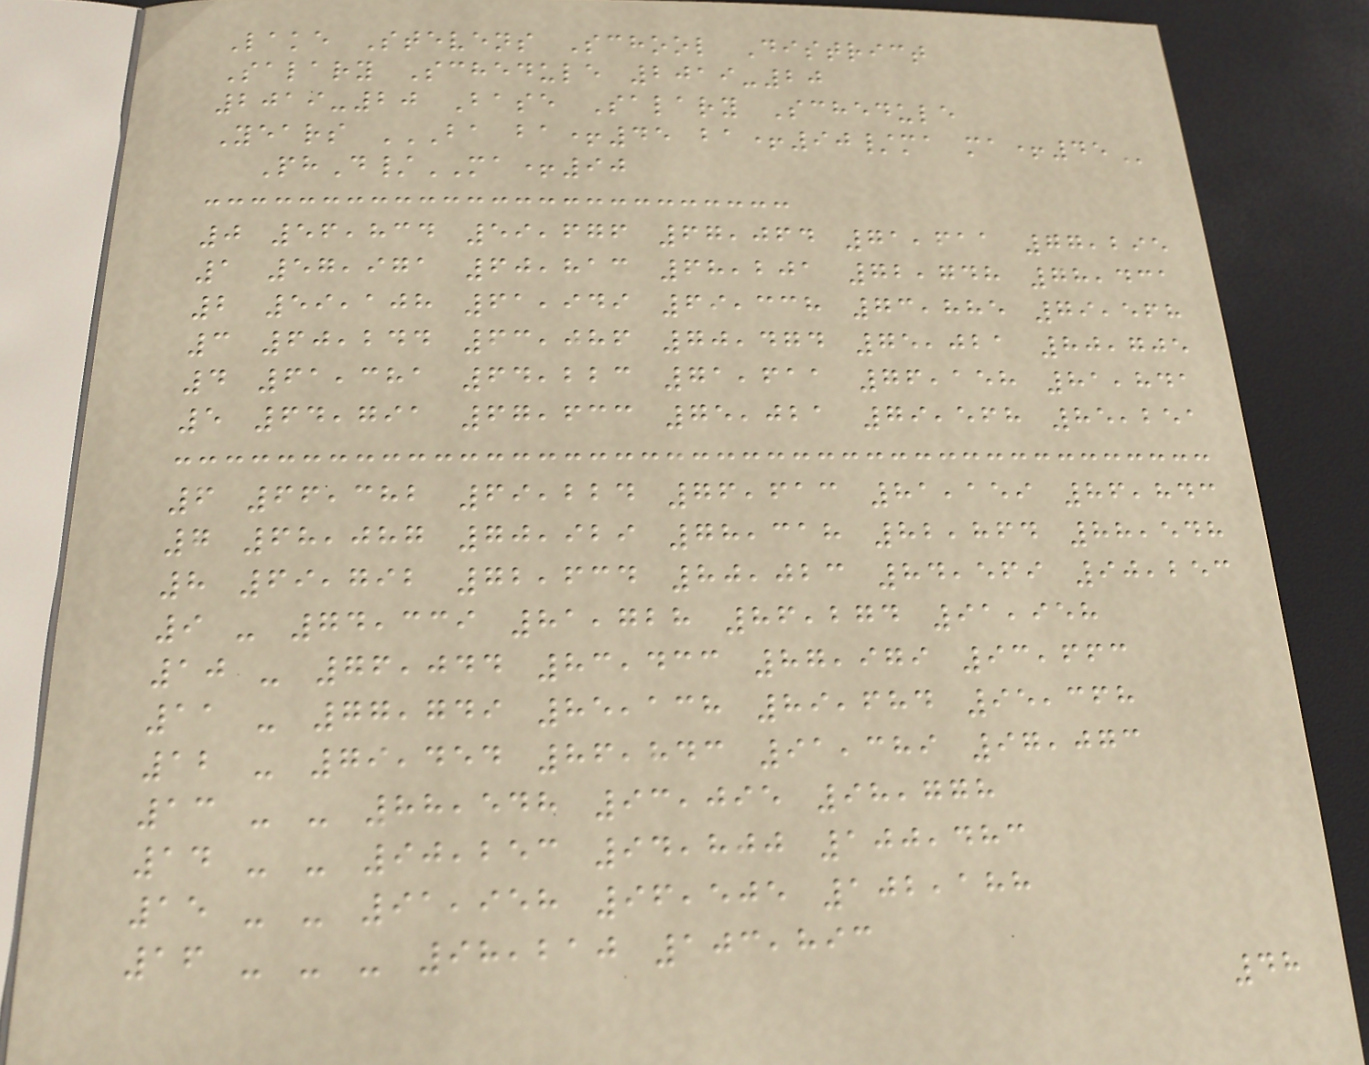Lake Stevens School District
Salary Schedule 2019-20
2019-20 Base Salary Schedule
Years BA BA+45 BA+90/MA MA+45
PhD/MA+90
0 56,834 59,676 67,064 71,611 77,295
1 57,971 60,813 68,201 72,748 78,431
2 59,108 61,949 69,338 73,885 79,568
3 60,244 63,086 70,474 75,021 80,705
4 61,381 64,223 71,611 76,158 81,841
5 64,791 67,633 75,021 79,568 85,251
6 66,382 69,224 76,613 81,159 86,843
7 68,087 70,929 78,318 82,864 88,548
8 69,792 72,634 80,023 84,569 90,253
9 - 74,339 81,728 86,274 91,958
10 - 76,044 83,433 87,979 93,663
11 - 77,749 85,138 89,684 95,368
12 - 79,454 86,843 91,389 97,073
13 - - 88,548 93,095 98,778
14 - - 90,253 94,800 100,483
15 - - 91,958 96,505 102,188
16 - - - 98,210 103,893
48
